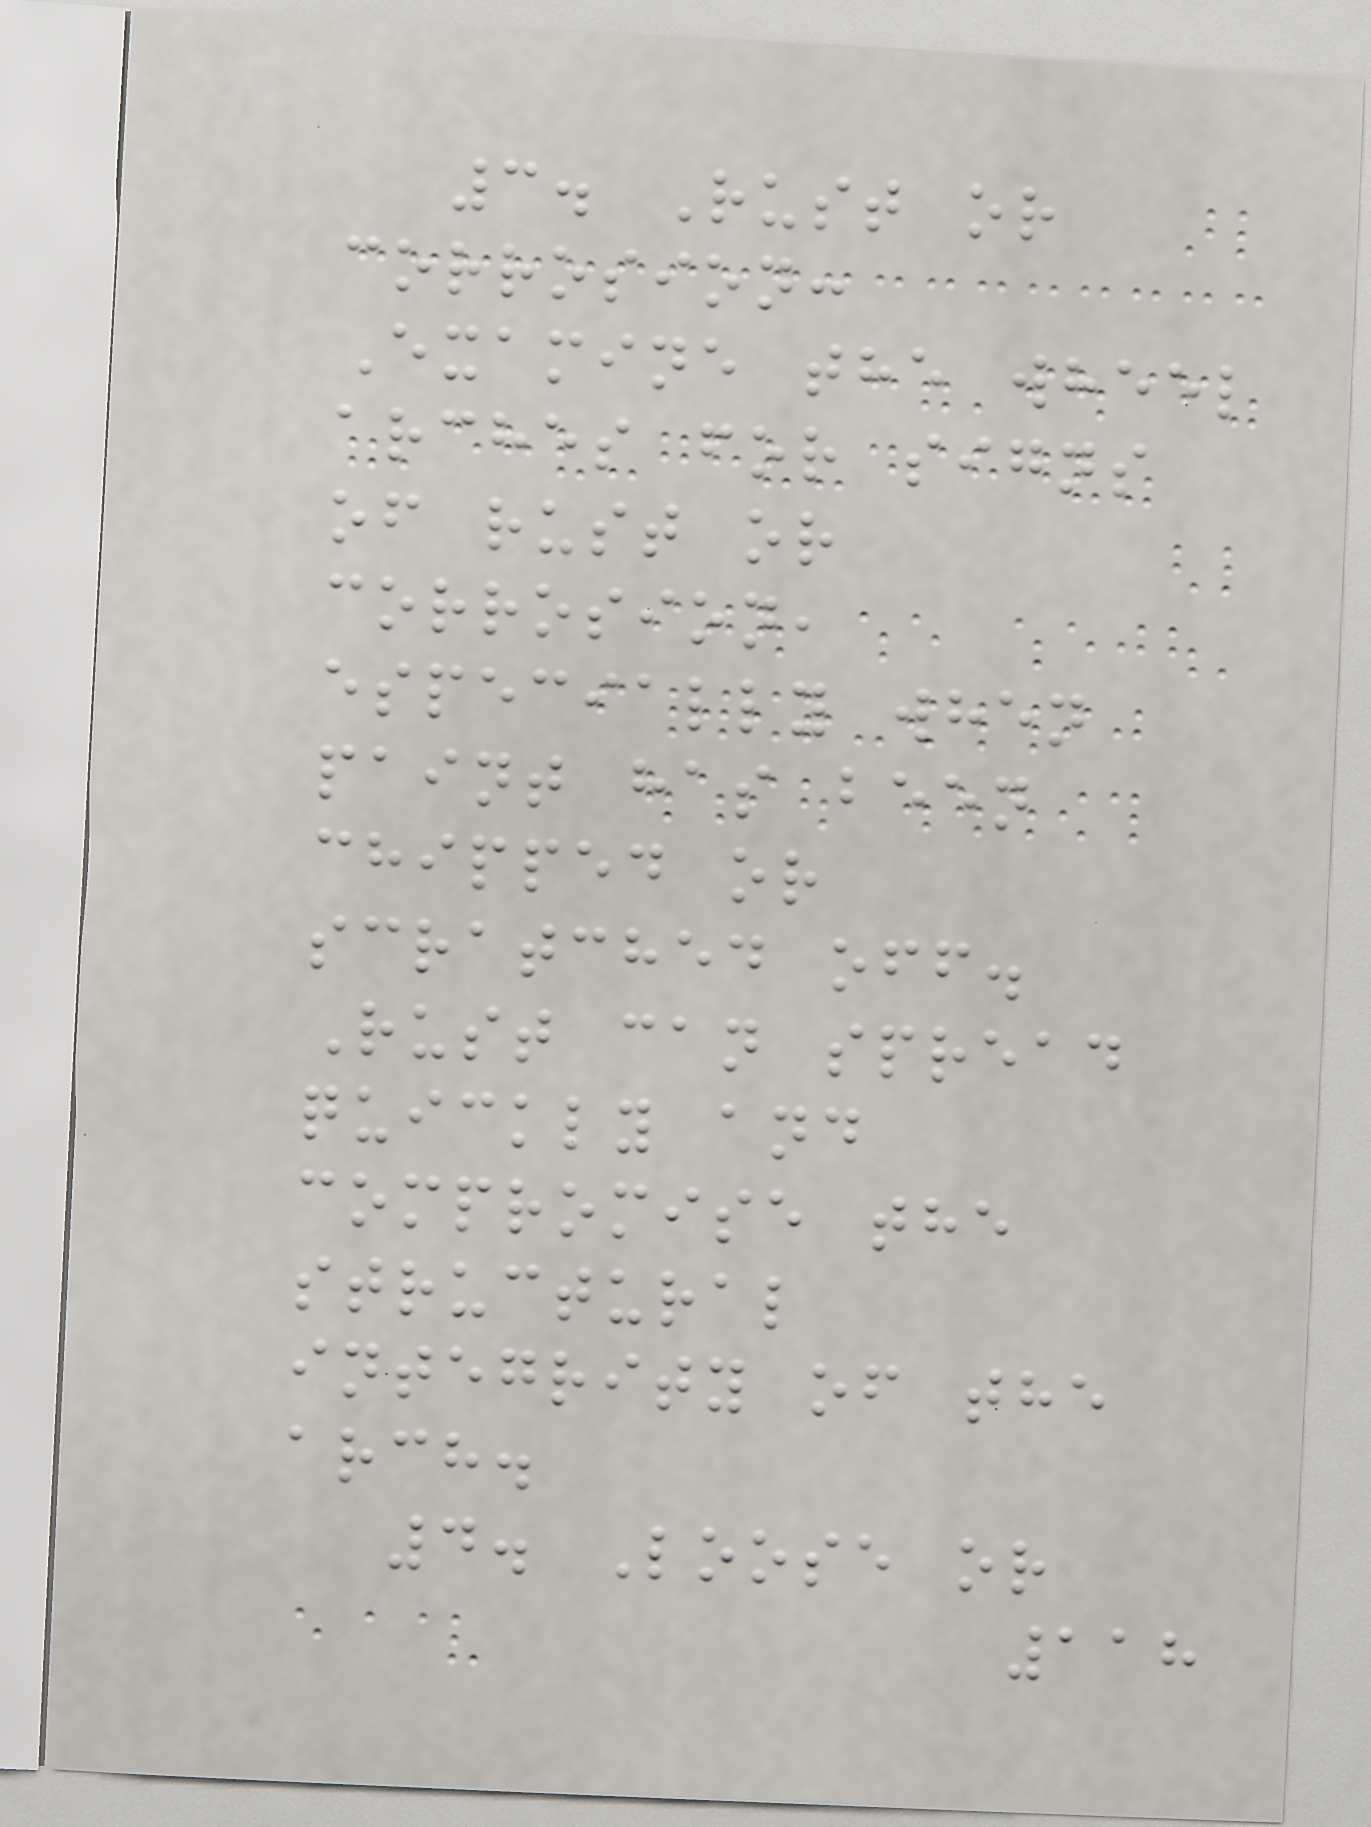3. Rust or
corrosion:
Examine the wheel
arches for signs
of rust or
corrosion,
especially when
paint has been
chipped or
scratched off.
Rust can spread
quickly and
compromise the
structural
integrity of the
arch.
4. Loose or
118
